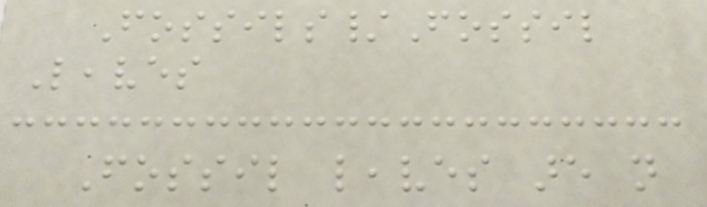Fossils/Fossil
Leaves
Fossil leaves are not
